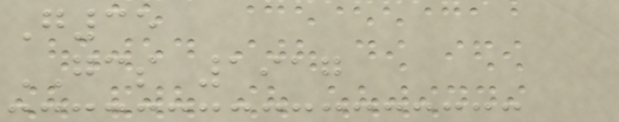G35
GCS 1917
